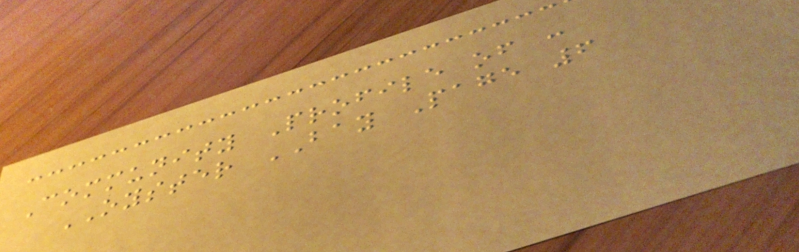Community Profile of :
OYSTER BAY Page 6
